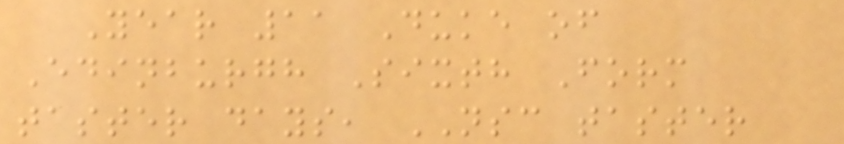Year 11 Duke of
Edinburgh Sixth Form
taster days, NSC taster
